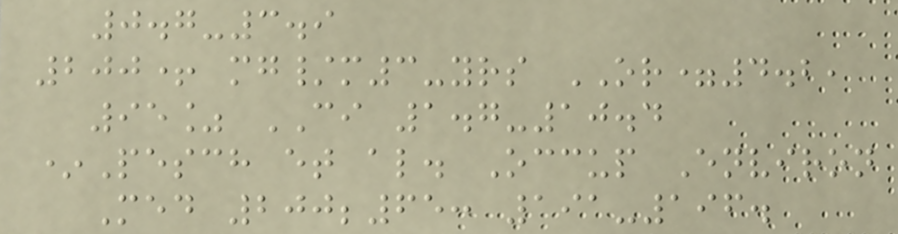0.7-3.9
200+ mg/m3-yrs OR=4.2,
95% CI 1.7-10.4
*Pesch et al. Occup Environ
Med 200;65: 191-196.
